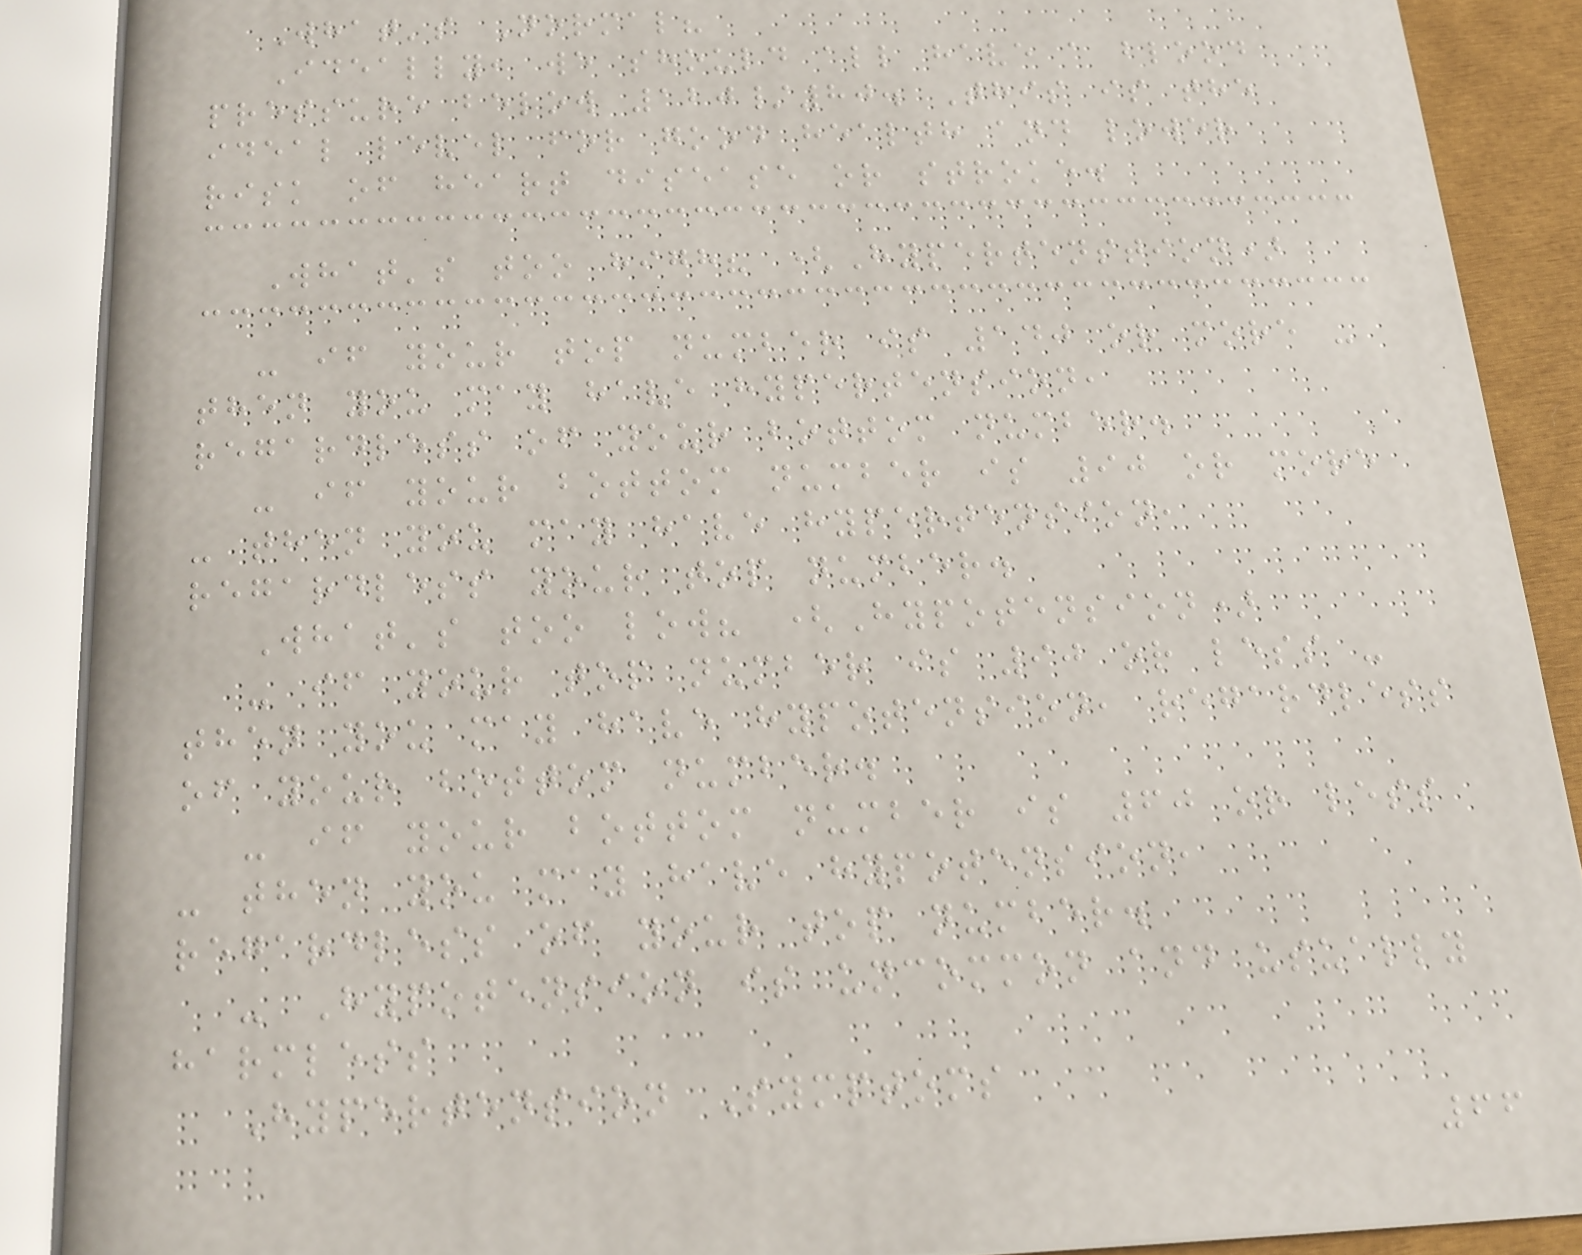What's Normal?
Ideally, we should all have a blood
pressure below 120/80. This is the
ideal level for good health and lower
risk of heart disease or stroke.
What's too high? (Hypertenstion)
- if your top number is 140 or more -
then you may have hypertension,
regardless of your bottom number.
- if your bottom number is 90 or more
- then you may have hypertension,
regardless your top number.
What's too low? (Hypotension)
- if your top number is 90 or less -
then you may have hypotension, regardless
of your bottom number.
- if your bottom number is 60 or less
- then you may have hypotension,
regardless of your top number.
- Hypotension is uncommon and usually
harmless
Hypertension Symptoms
66
